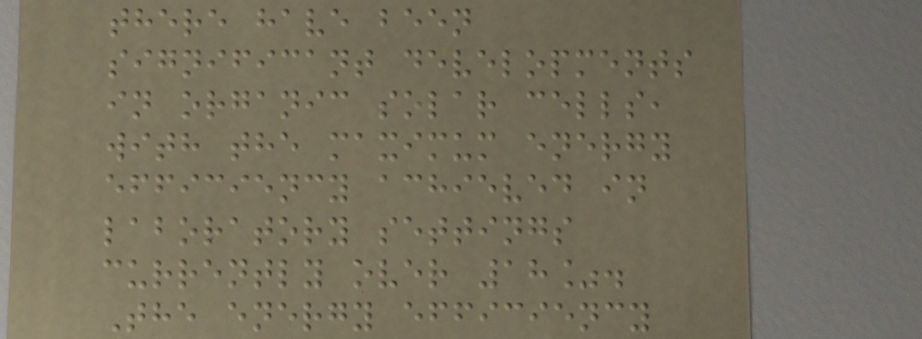there have been
significant developments
in organic solar cells,
with the maximum energy
efficiency achieved in
laboratory settings
currently over 18%.
The energy efficiency
